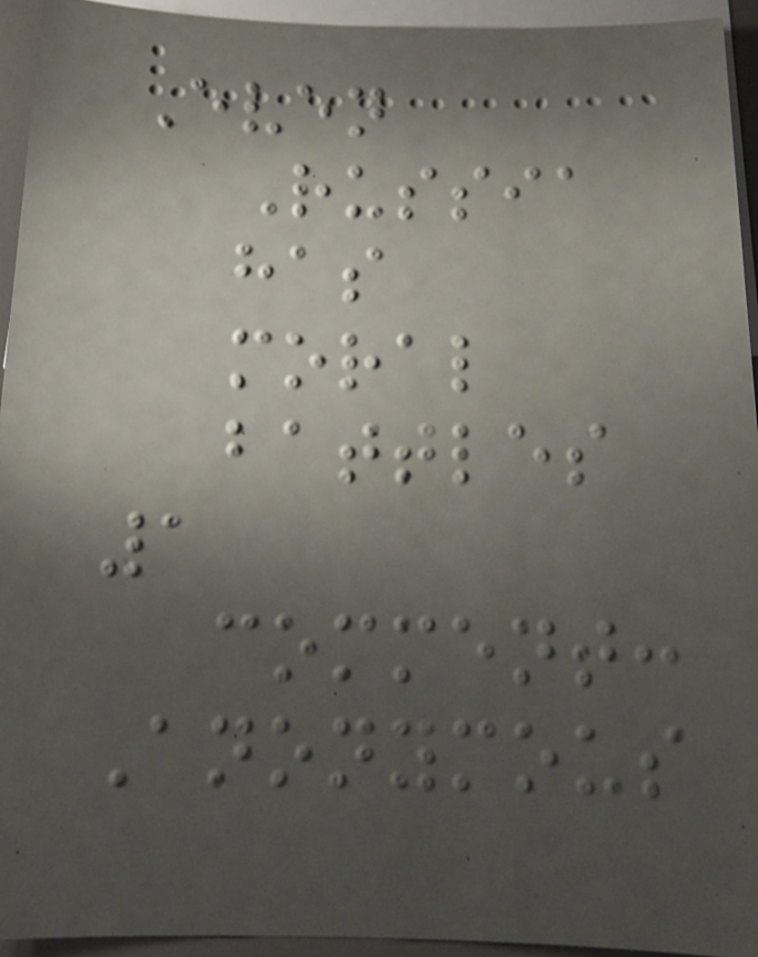Even
Russia
has
moral
battles
1
comment:
Anonymous
